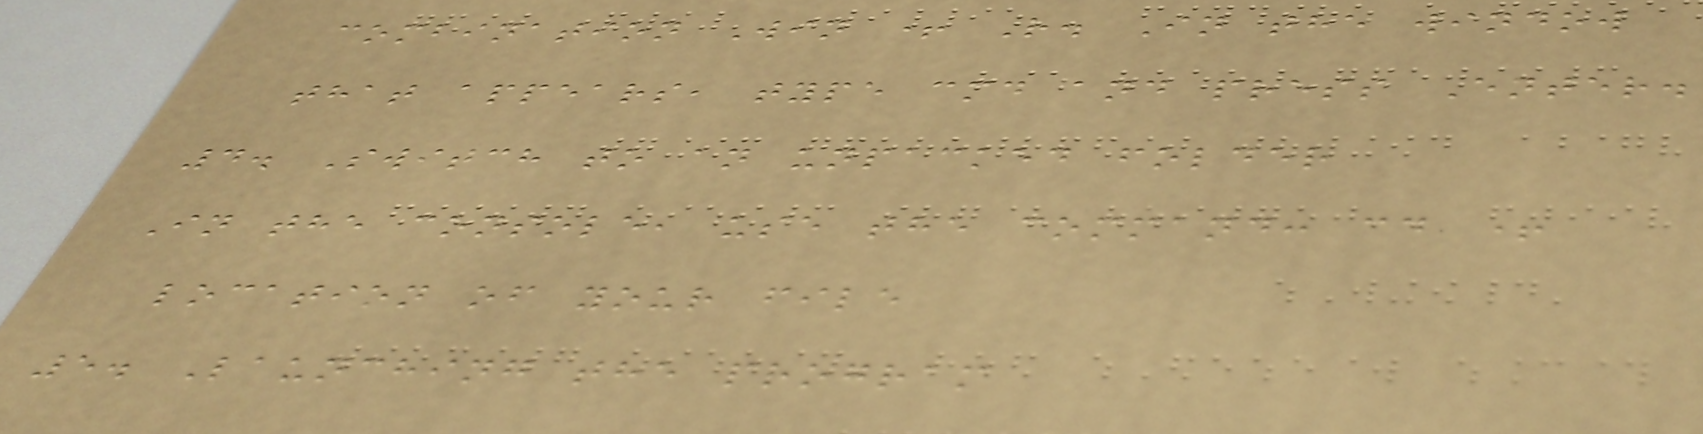combination Win + R. In the window
that appears, type cmd and press Enter.
4. Switch to an unpacked folder
In the console, use the command: cd +
location of your file
5. Launching the program
